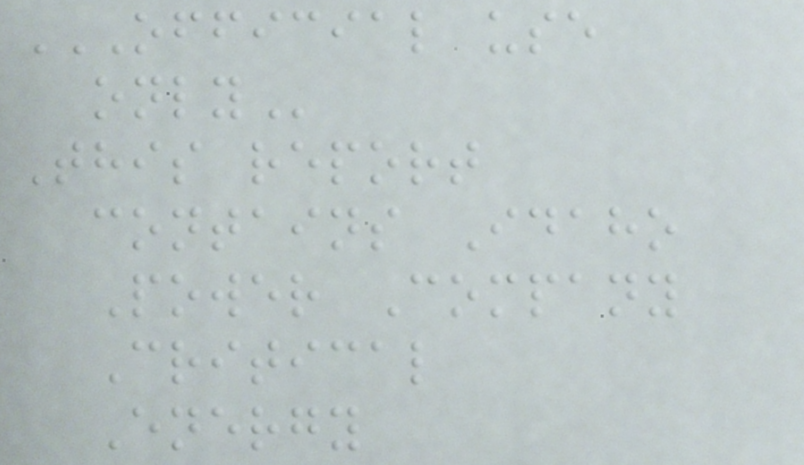OFFICIAL USE
ONLY
This report
contains Idaho
Power Company
Critical
Energy
